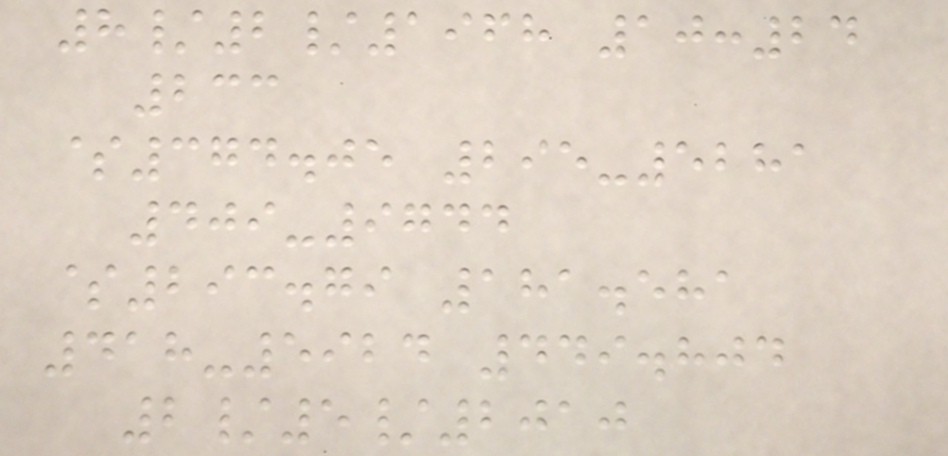8/2/1968 10:24
233
$374.05 295-5281
409-9744
$293.79 181.581
418-5924 449.804
2/5/2010
